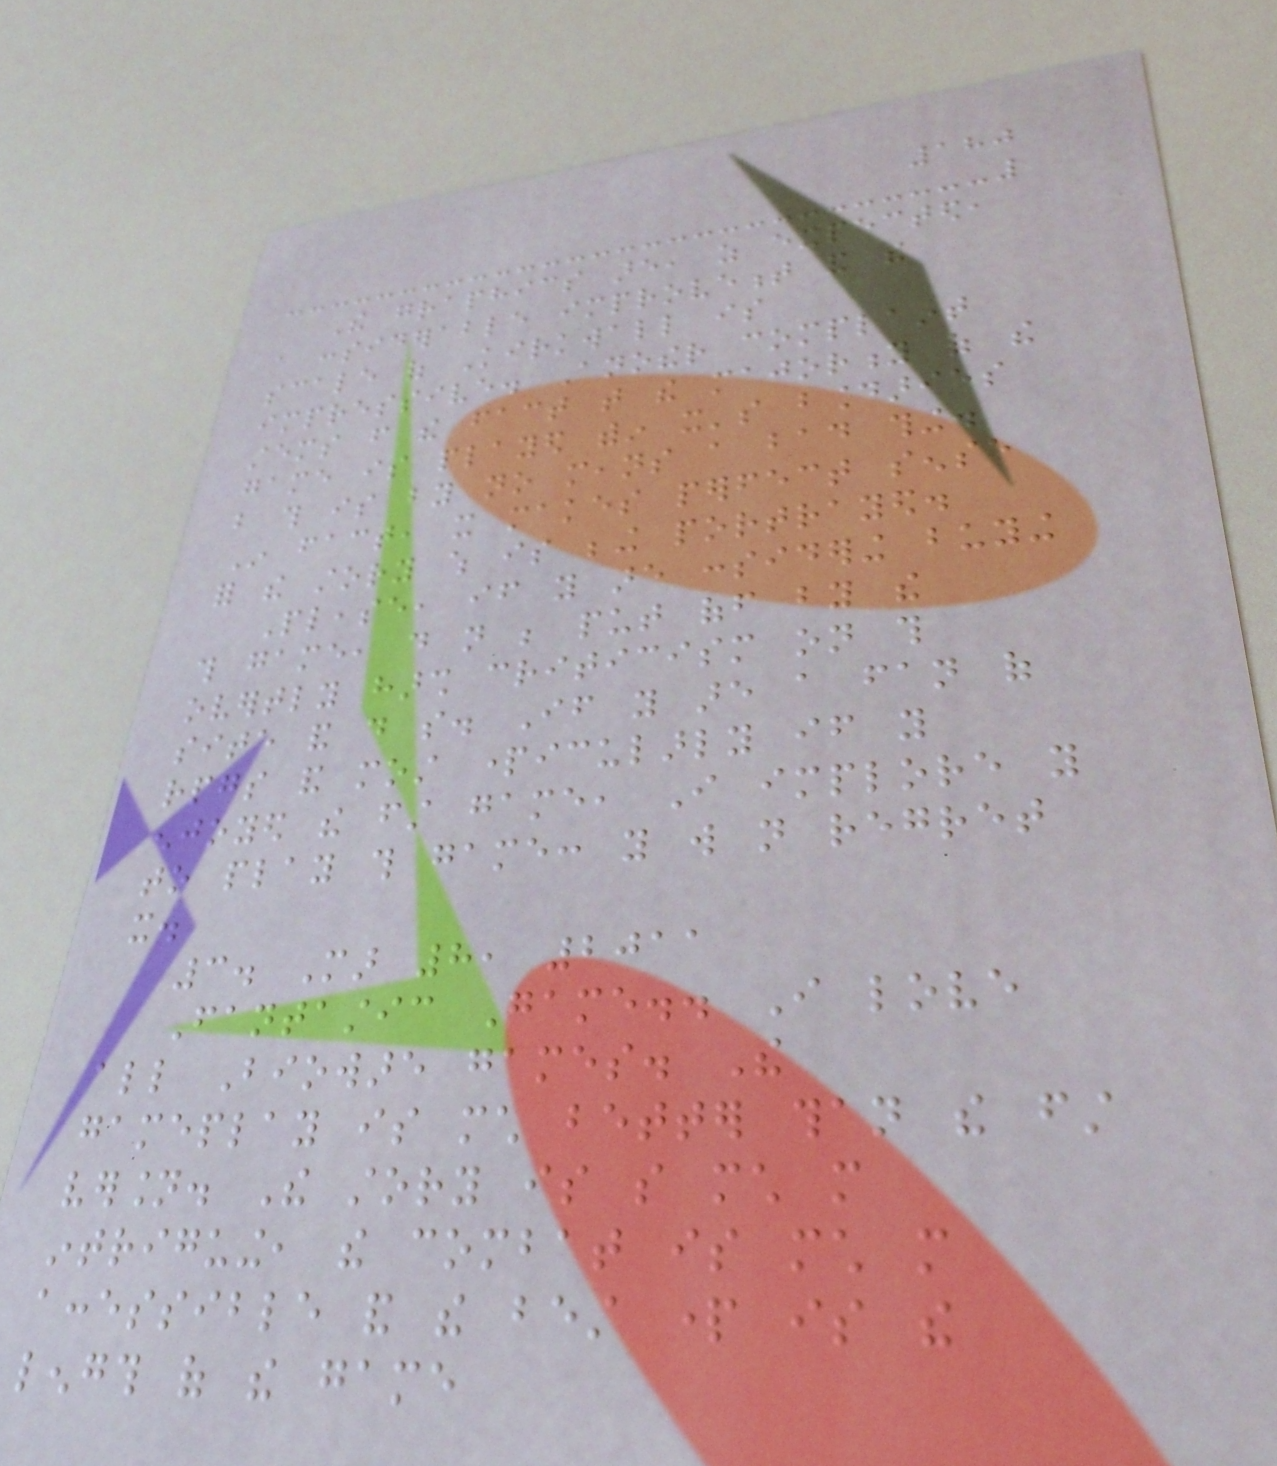180
The graphics are, as expected,
a considerable improvement and the
scale of Kirkwall is
impressive. Another complaint
stems from the fact that the majority of the
game is played within it's boundaries
but this is by no means a bad thing.
In fact, it makes perfect sense
for the story which is being portrayed.
Please, if you are considering buying
this game, do not be put off by the
overtly harsh criticism on this
site and do so. If you are a fan of
rpgs and most particularly if you
enjoyed the first game, I implore you
to play this game: you will not regret
it.
3. Mar 8, 2011
Fantastic Game.. I love
all Bioware games. The
gameplay is much better than the first
version. The story is so much more
intriguing, the combat is much more
accessible and the best part is the
length of the game
